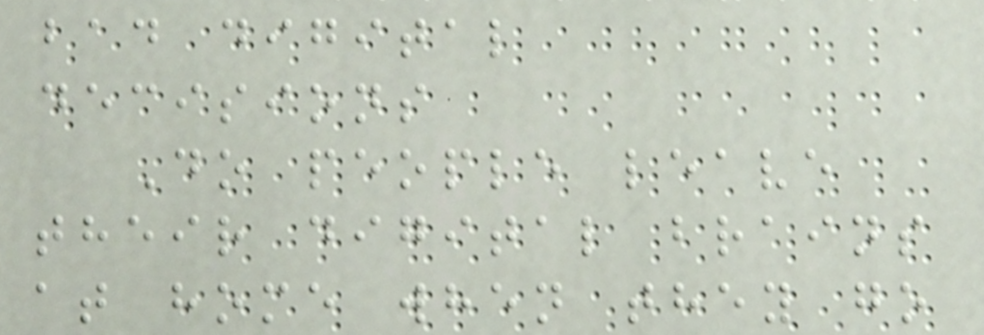bad digital
decisions
Do people leave
their digital brains
at home when they go
